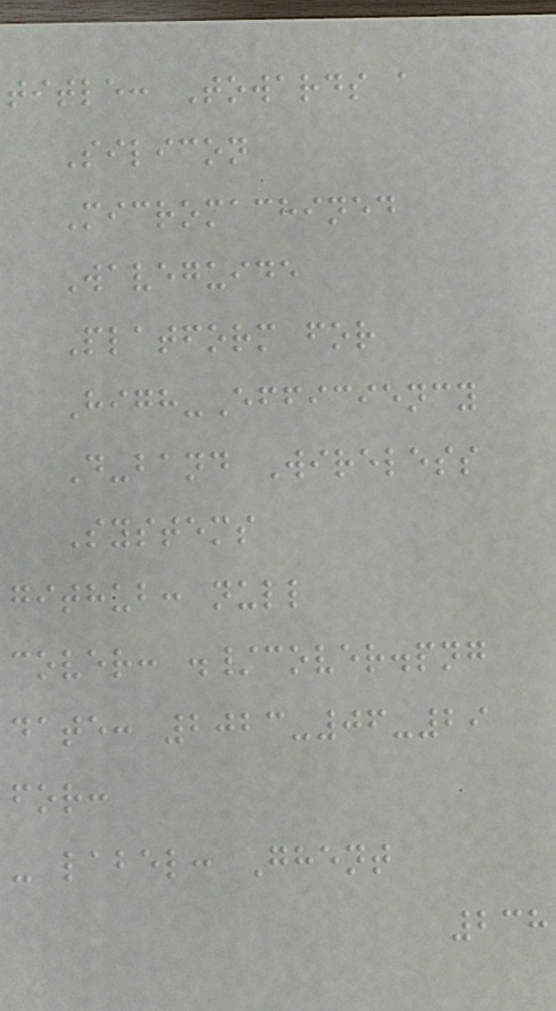title: Towards a
Silicon
Micromachined
Waveguide
Platform for
High-Efficiency
D-band Wireless
Systems
github: null
cover: ./cover.png
date: 2023-06-29
for:
- label: Ghent
238
